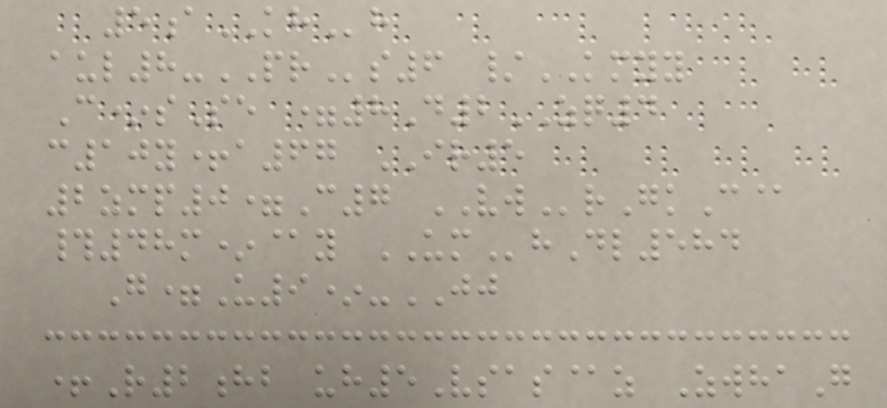5aKHh
aul8-PRs6 /KMYY
C*sSe =8D2ZQ4
c10y+a67 IR5
2zmp0=C7 VWrGkC@
#48m*@y UMhDl584
G=U9*-JJ
+R2hb uh5Vsas@z ZwhaG
